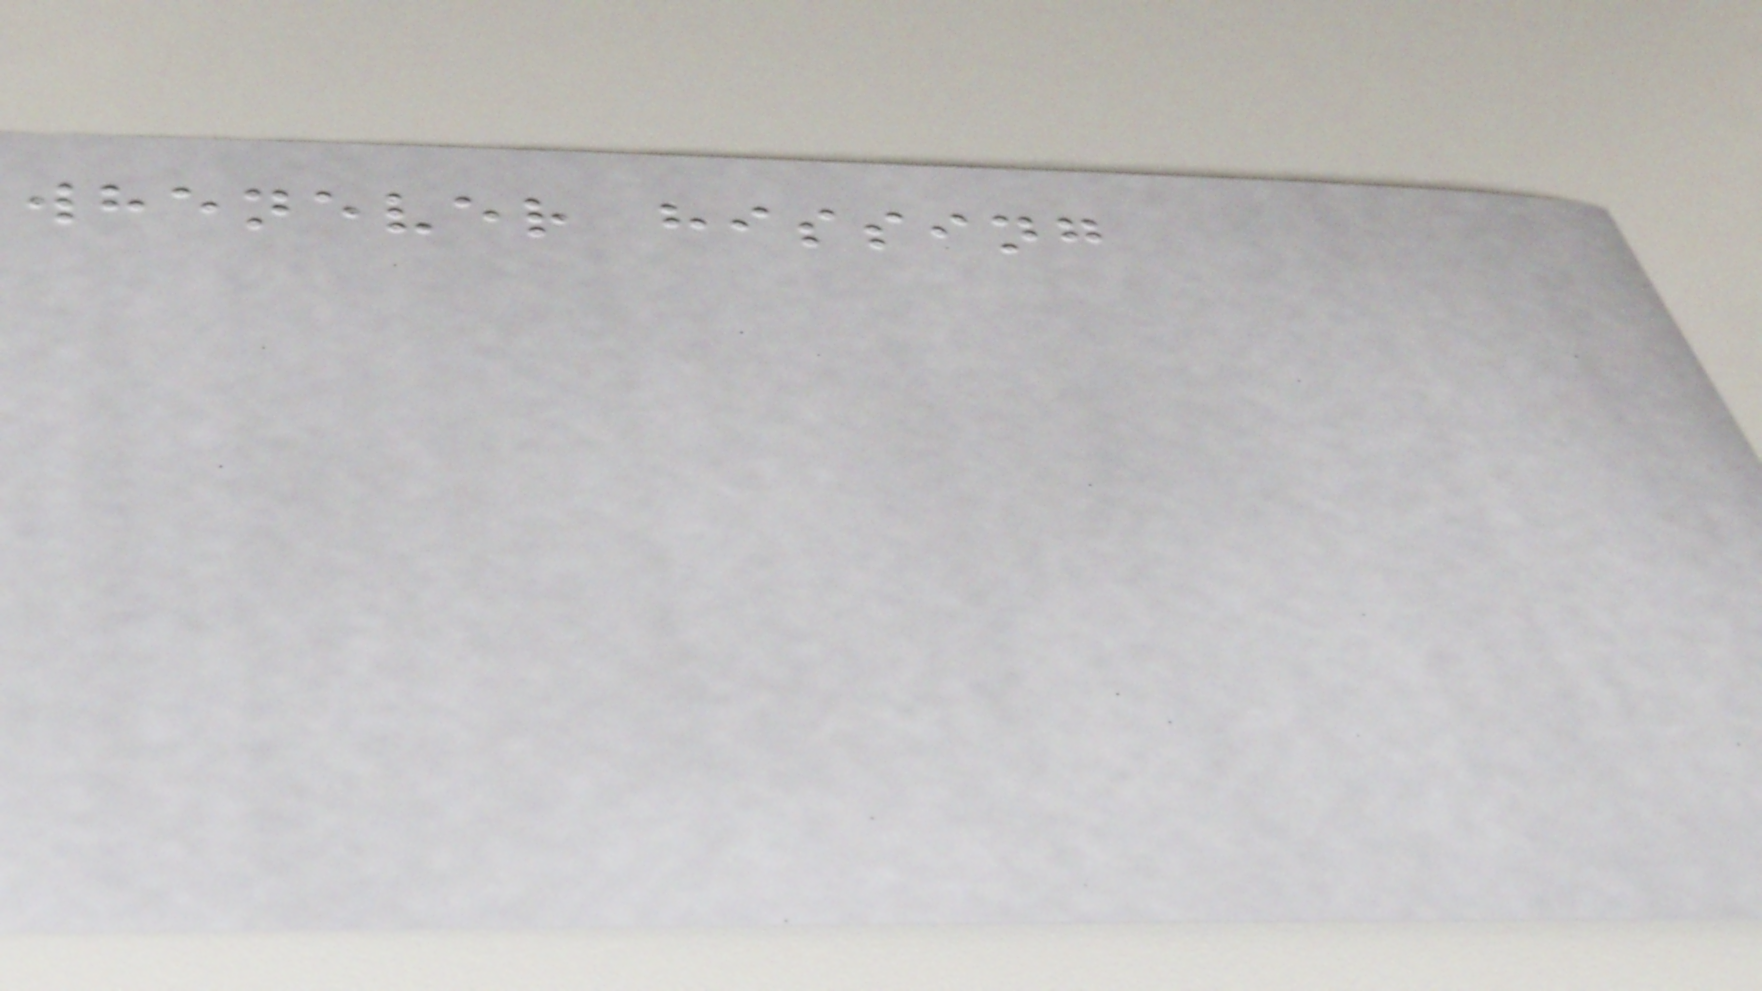whenever hissing
